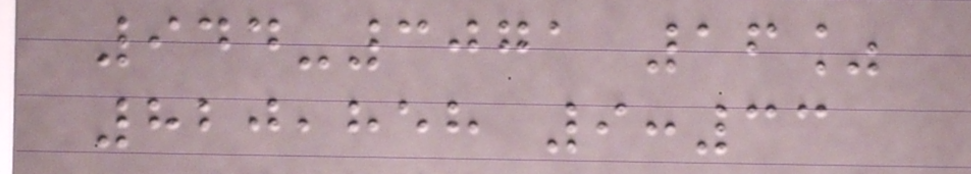944-3071 16%
820,858 9:33
